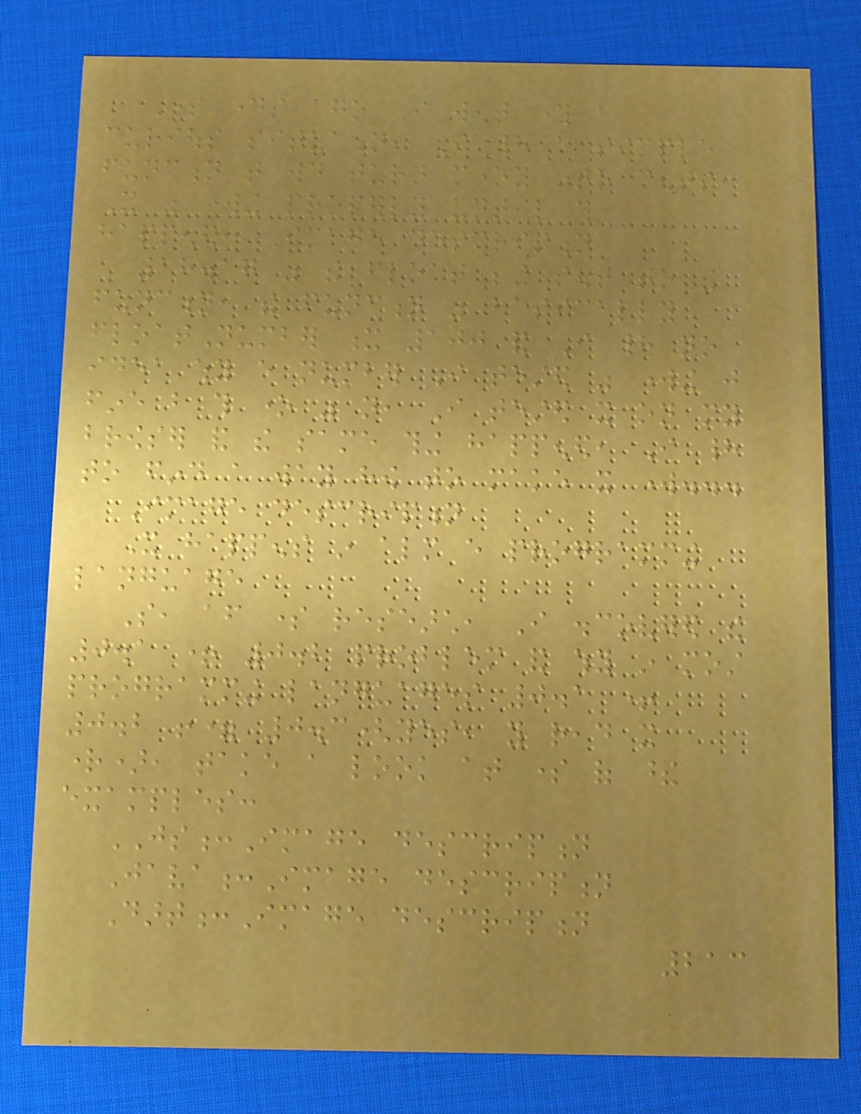Some days ago I went through a
curious situation, I had a simple
function that would turn money into cents,
It was working properly until this
happened: Image description
18.17 was the float being sent to the
function, the function was basically
floatNumber x 100 and I had no
idea why every number I tested was working just
fine but this one was not, I tested it on my
browser and the same thing happened, I had
to find a way how to make it work...
Image description
It happens in almost every programming
language
So, after some research, I discovered the
0.1 + 0.2 problem and why in most
programming languages 0.1 +
0.2 != 0.3(yes, you read it
right), take a look at some of these
examples:
JS:Image description
Java:Image description
Dart:Image description
213
